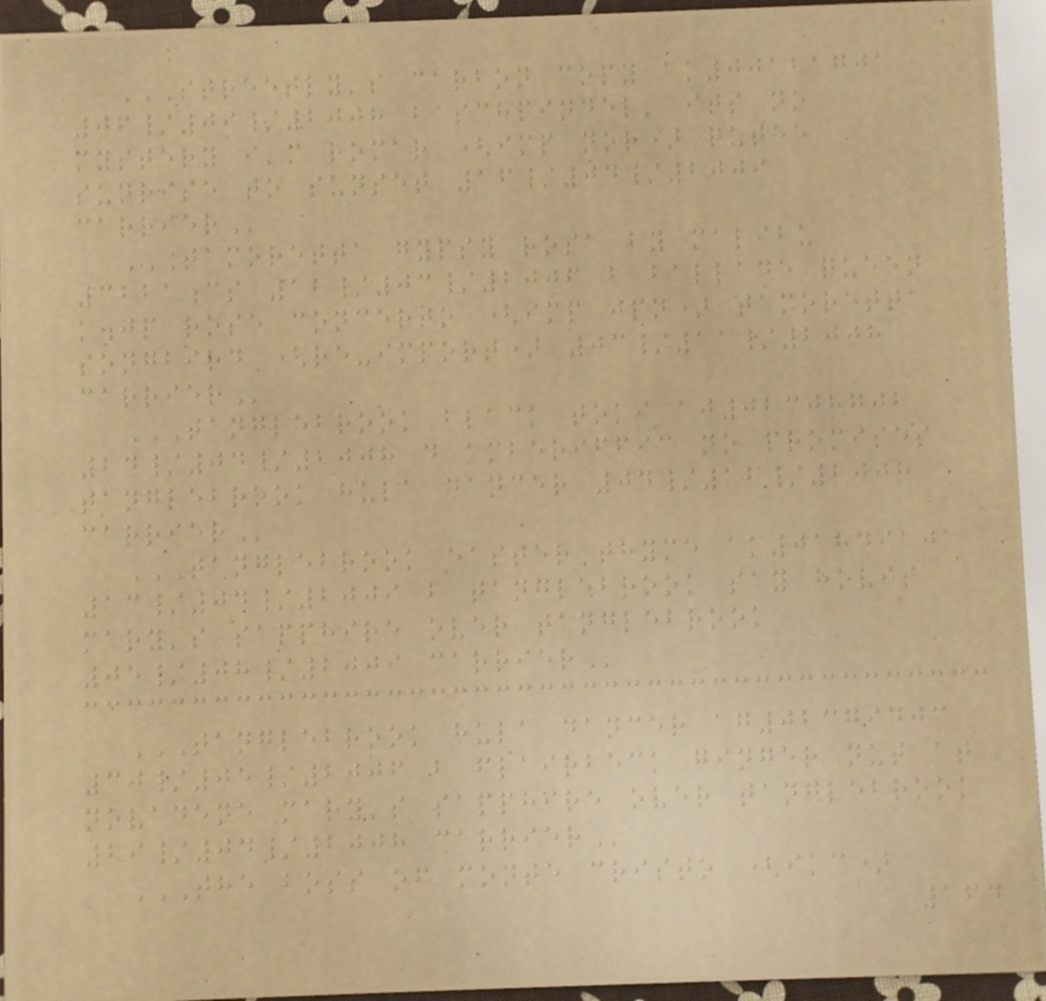STREETLY'S CARBON COPY AK00121701
06/09/2008 B SCHPINDEL' ITS NO
MYSTERY I'M ROMAR (IMP NOR) QUTEE
SUNRISE TO SUNSET 16/04/2009
CARRIER
TAMORETTA GYPSY ROSA BY MALIBU
3221CS 12/03/2006 B BALLADE QUEEN
K.JP ROSE CONCERTO (IMP JPN) TAMORETTA
SONGBIRD (RE-IMPORT) 03/11/2008
CARRIER
TANGLEBROOK BLACK TOKI AJ02308702
24/04/2008 D AMBERIFFIC NO PROMISES
TANGLEBROOK HULA DANCER 04/12/2008
CARRIER
TANGLEBROOK EASTER THYME AK01849101
13/04/2009 B TANGLEBROOK SAY HOVIS
MARY'S SAPPHIRE OVER TANGLEBROOK
05/08/2009 CARRIER
TANGLEBROOK HULA DANCER AG02379403
30/05/2006 B FLAIRBECK GINGER NUT AT
NOVADENE MARY'S SAPPHIRE OVER TANGLEBROOK
29/04/2008 CARRIER
THE BOSS OF MONTE CRISTO (IKC)
164
